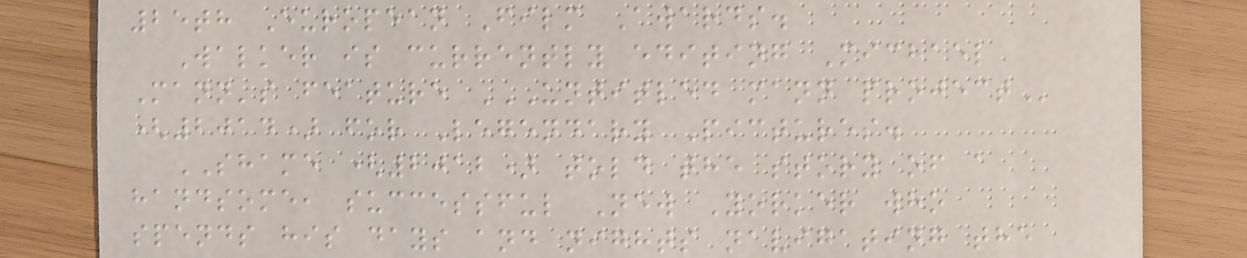25th European Film Awards.
Walker is currently editing Michael
Mann's feature UNTITLED MANN PROJECT
(2014) for Legendary Pictures.
SHAME (2012) told the story of a
handsome, successful New Yorker who
spends his days and nights navigating the
